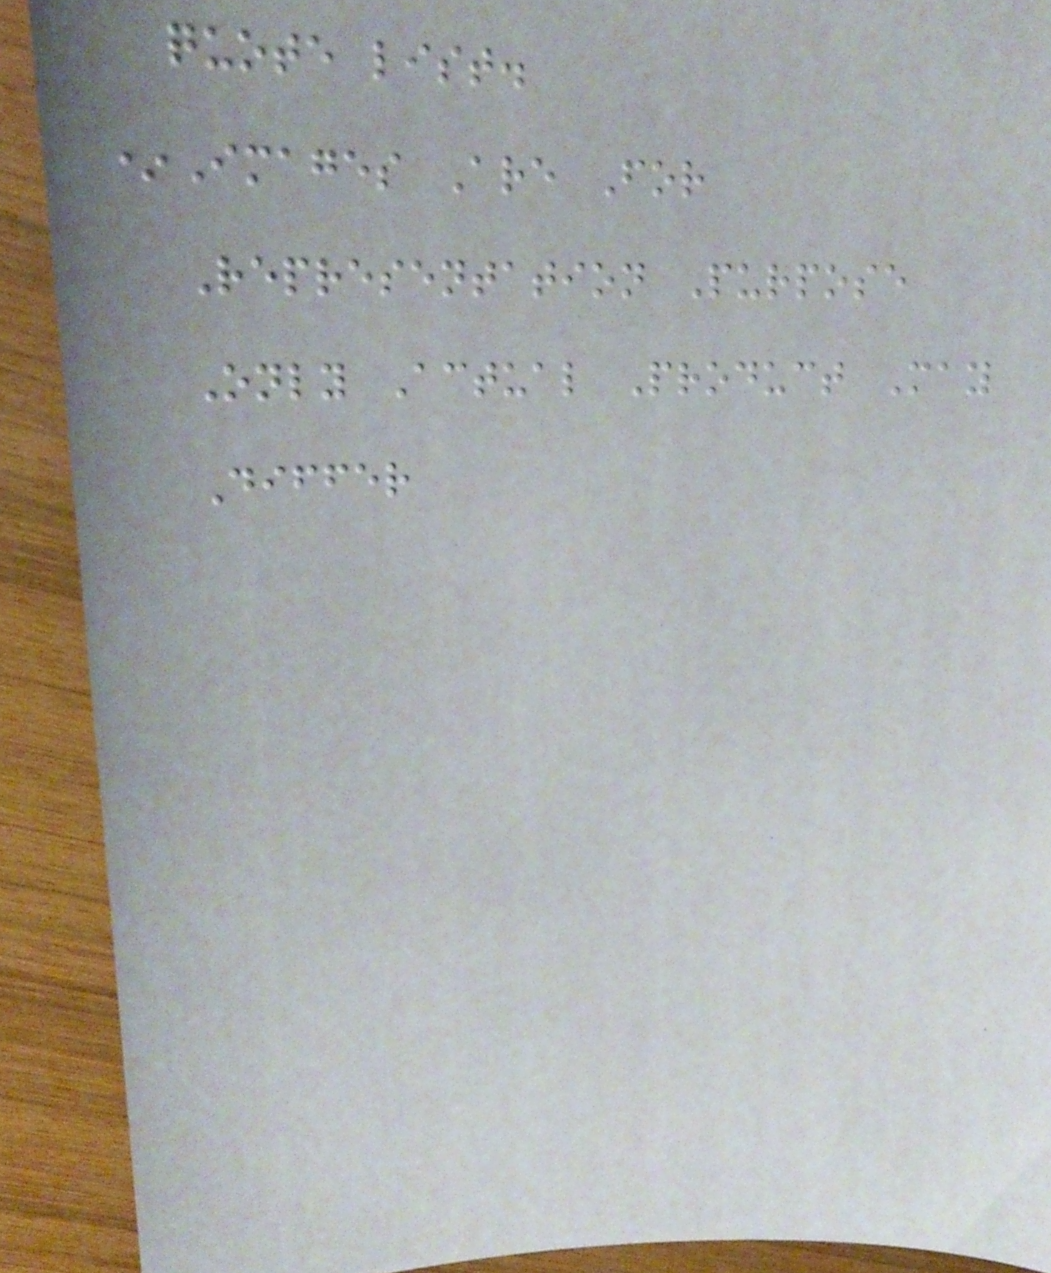quote list.
*Images Are For
Representation Purpose
Only Actual Product May
Differ
